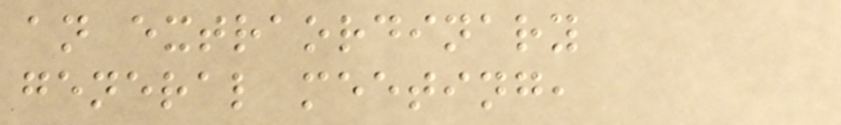an extraordinary
general meeting,
